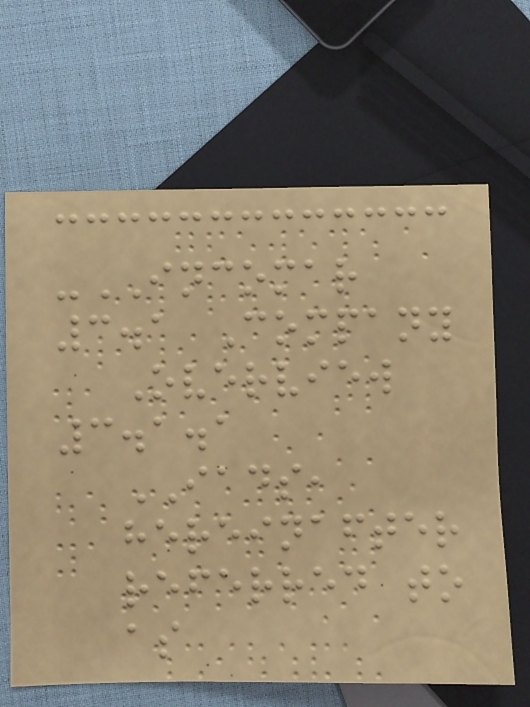-INCOMAR
3.1 Company
Overview
3.1.1
IADS,
hereinafter
referred to
as
